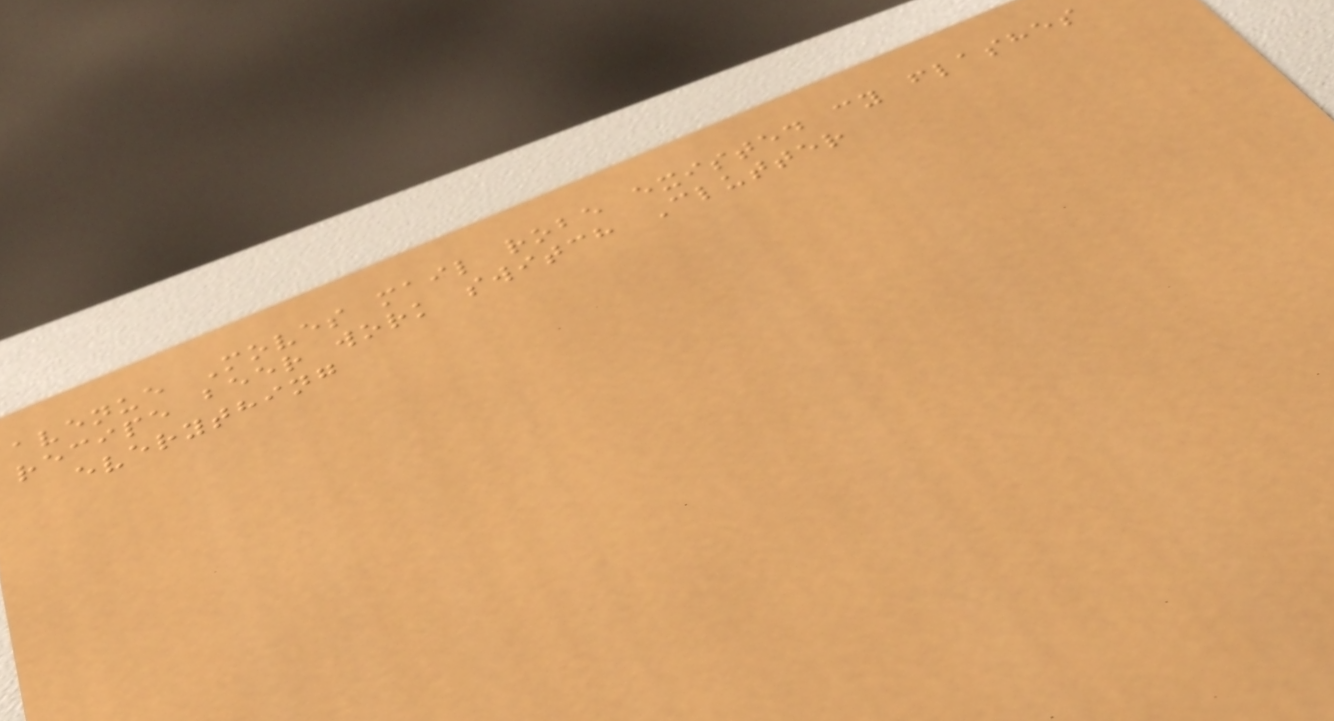avenue Moves mail robe existed cy flashes
recipe beer work switch Clutter
everything
